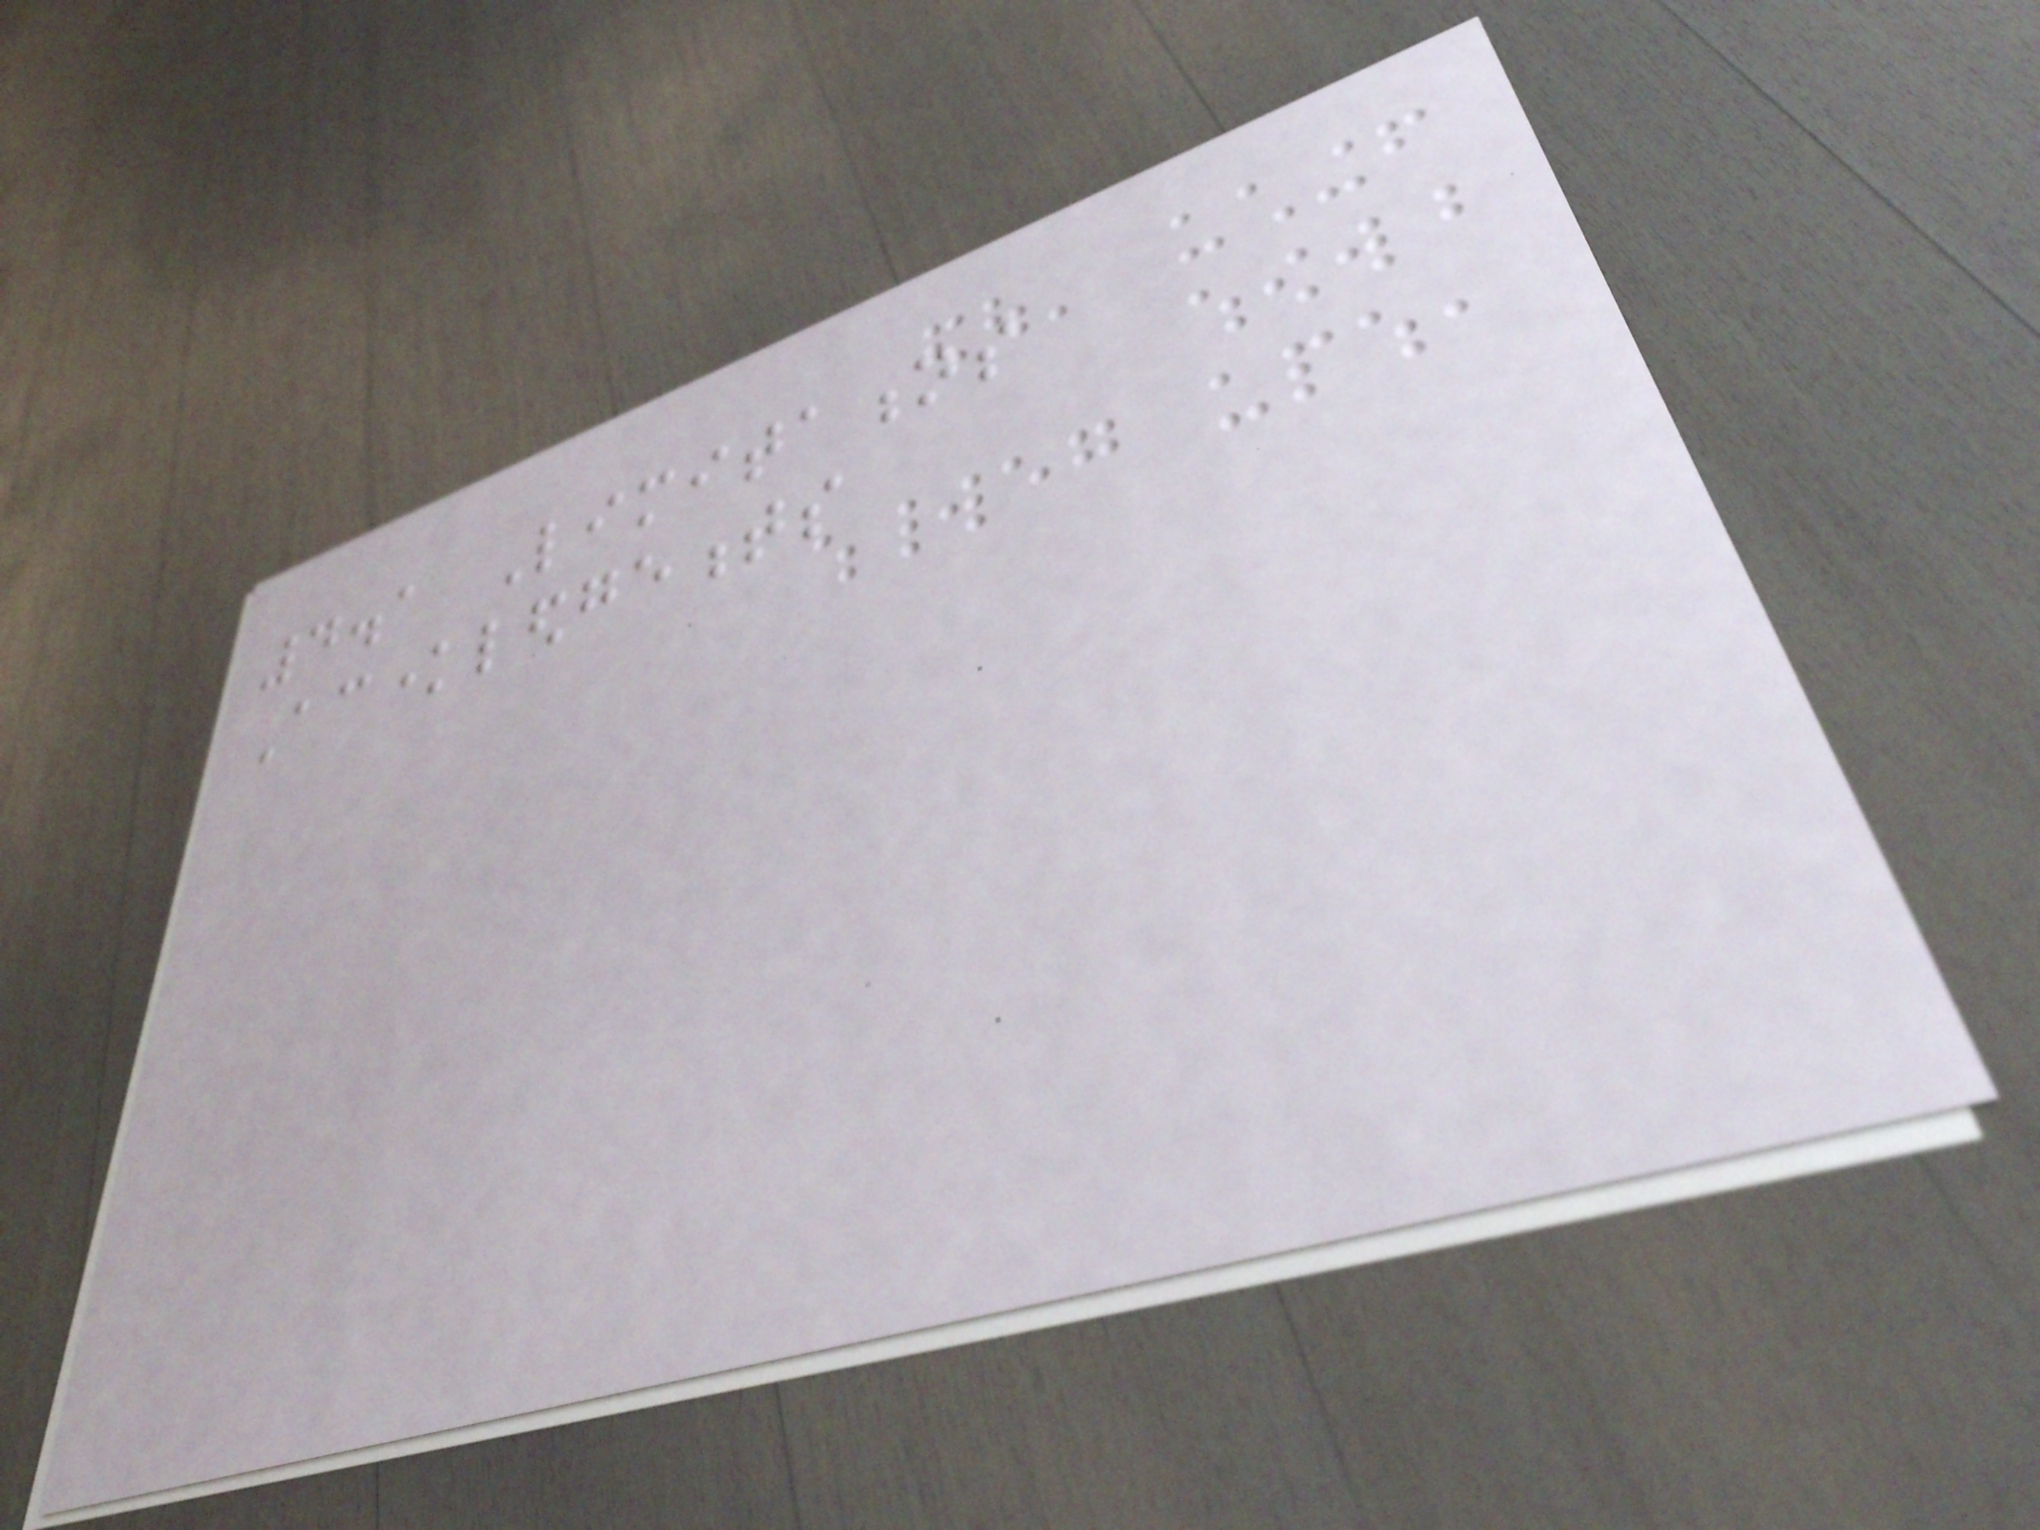4.1 Limitations
Acknowledgements
